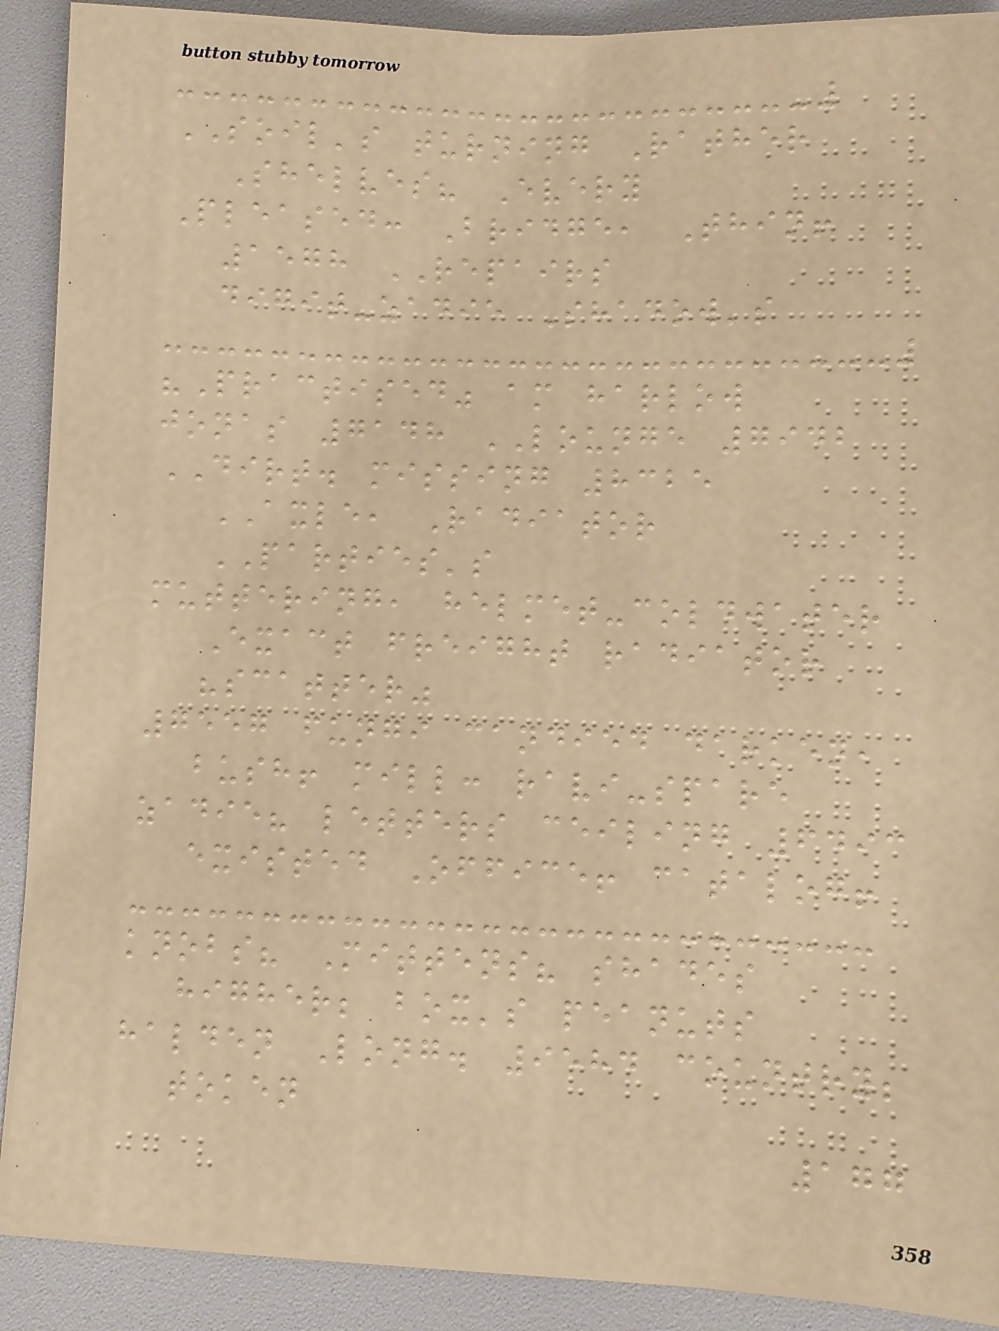SOIL's turning Rather
Shelves? Every
Pleased: Bridge, Thin!
1578 REPAIRS
digit-zadie Shadow's
"Practised" am harlow
jonas 7148 LOUNGE 7942
DIRT. missing 8325
AXLE, Radiator
PARTIES's
muttering, helmet-coldwater
Exact freight radiator
"scatter"
7557 fungi candied darken,
bush! mill: ravi-spare
zadie? letters ceiling 6493
existed Office! catalog!
knobs? Mittens? shades
higher; box's peanuts
halden Long. 9584 country;
token
177
